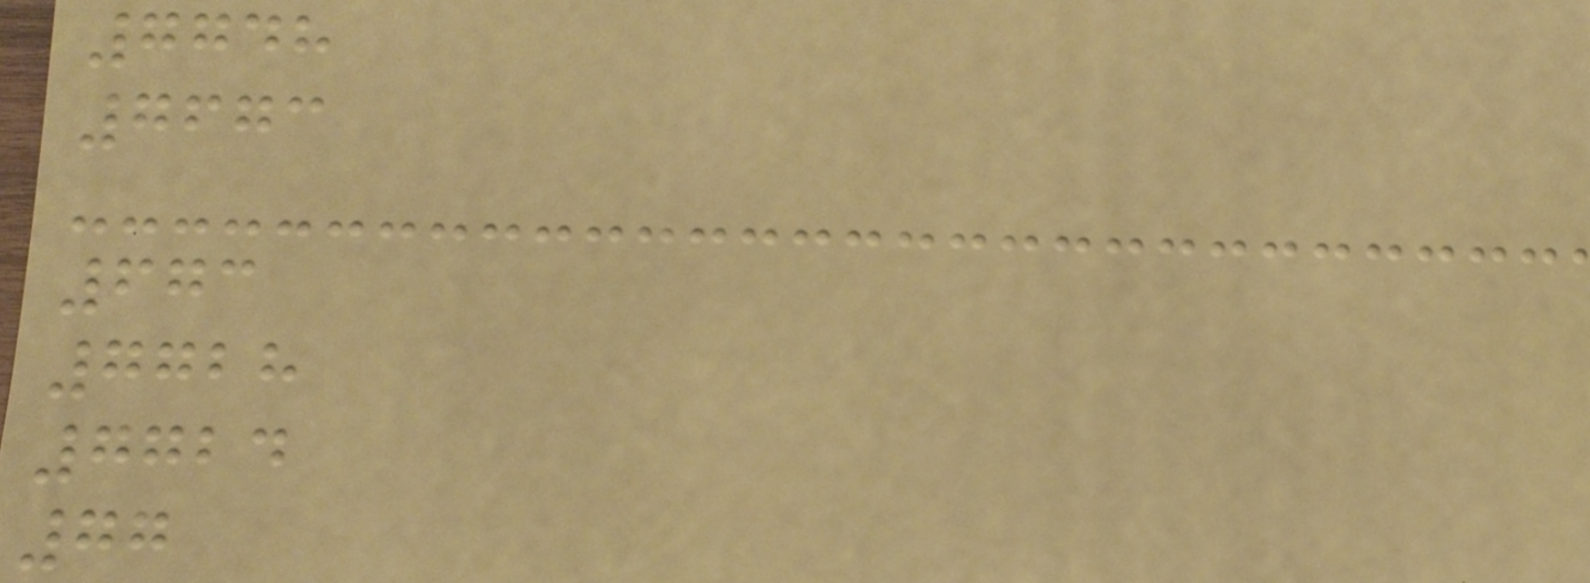7748
7673
673
7728
7724
77
